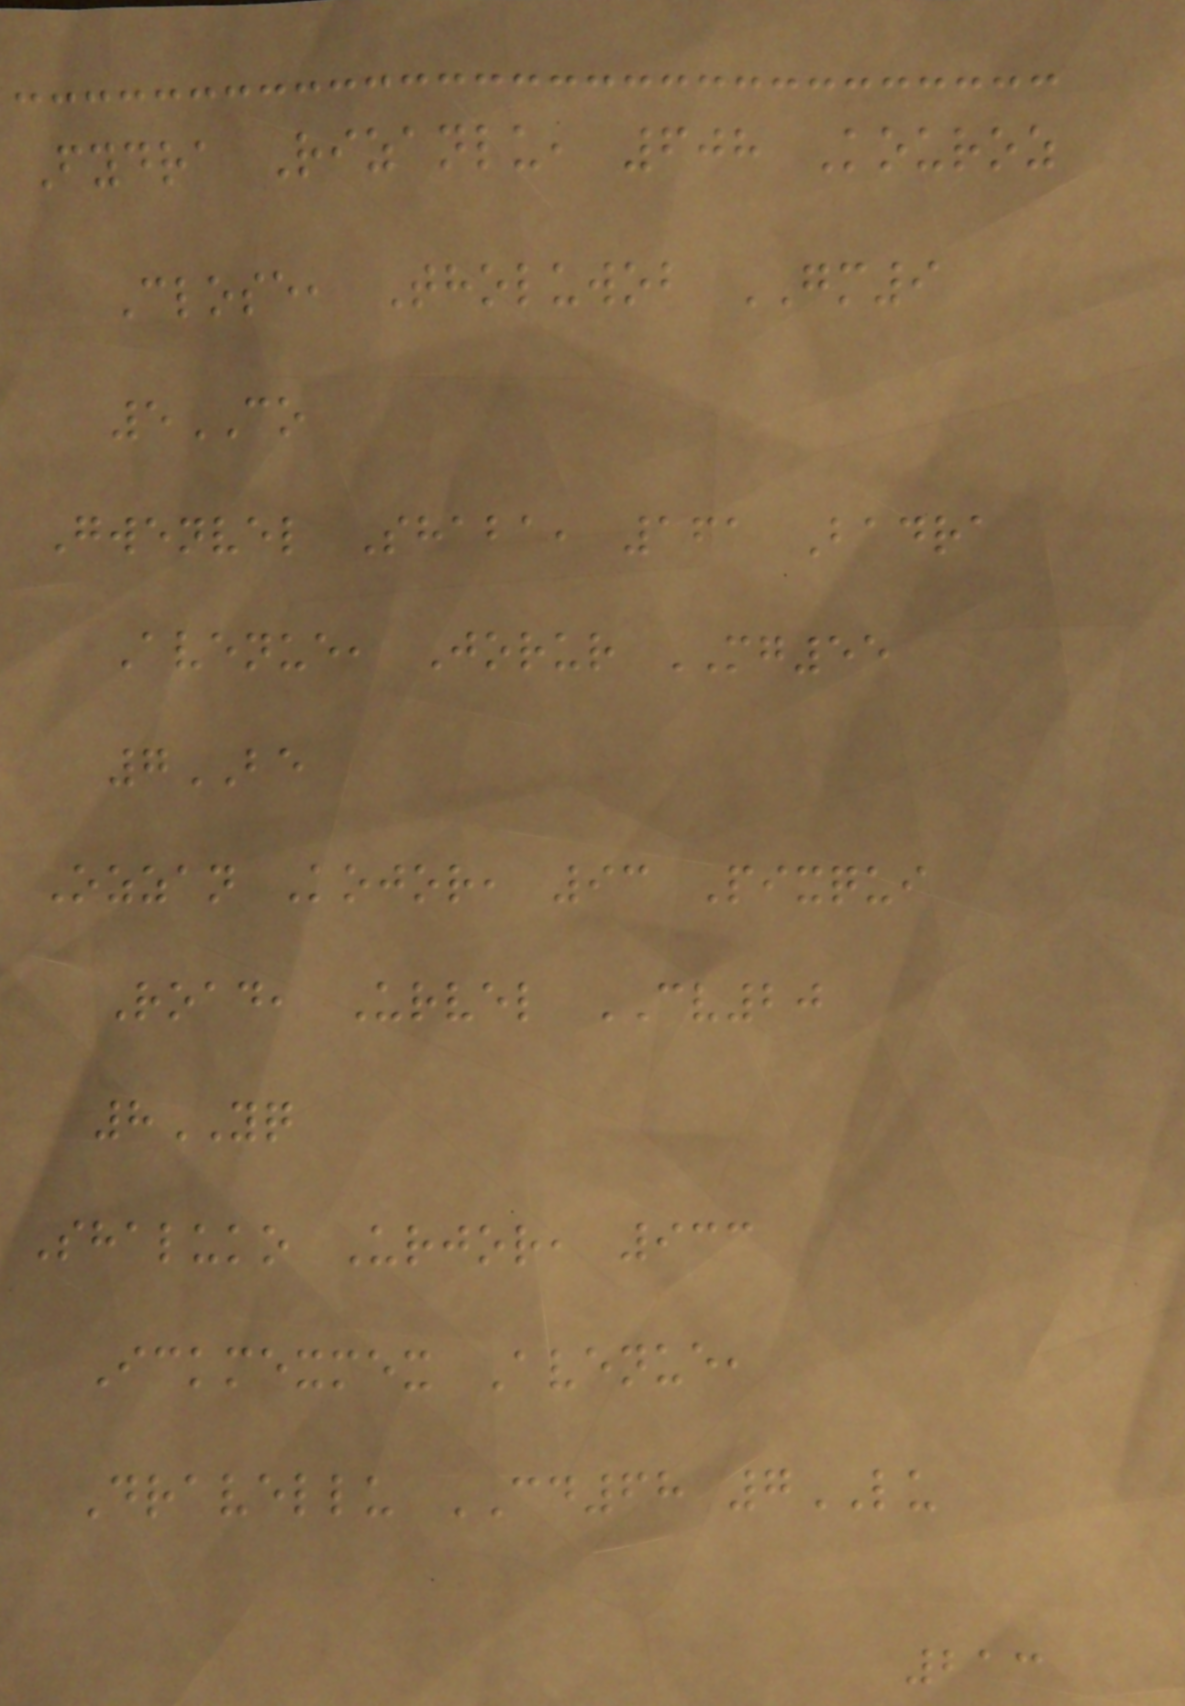Fydra Rizanlu, 608 Kouroz
Close, Tholuwob GM9
5CO
Gwenvel Shaba, 161 Badra
Avenue, Jorur MG55
7BE
Ozzan Kojor, 93 Pixqui
Road, Urvel CV20
8YQ
Shaluko Urjor, 933
Ickmexmex Avenue,
Dravellu CD68 7LU
213
